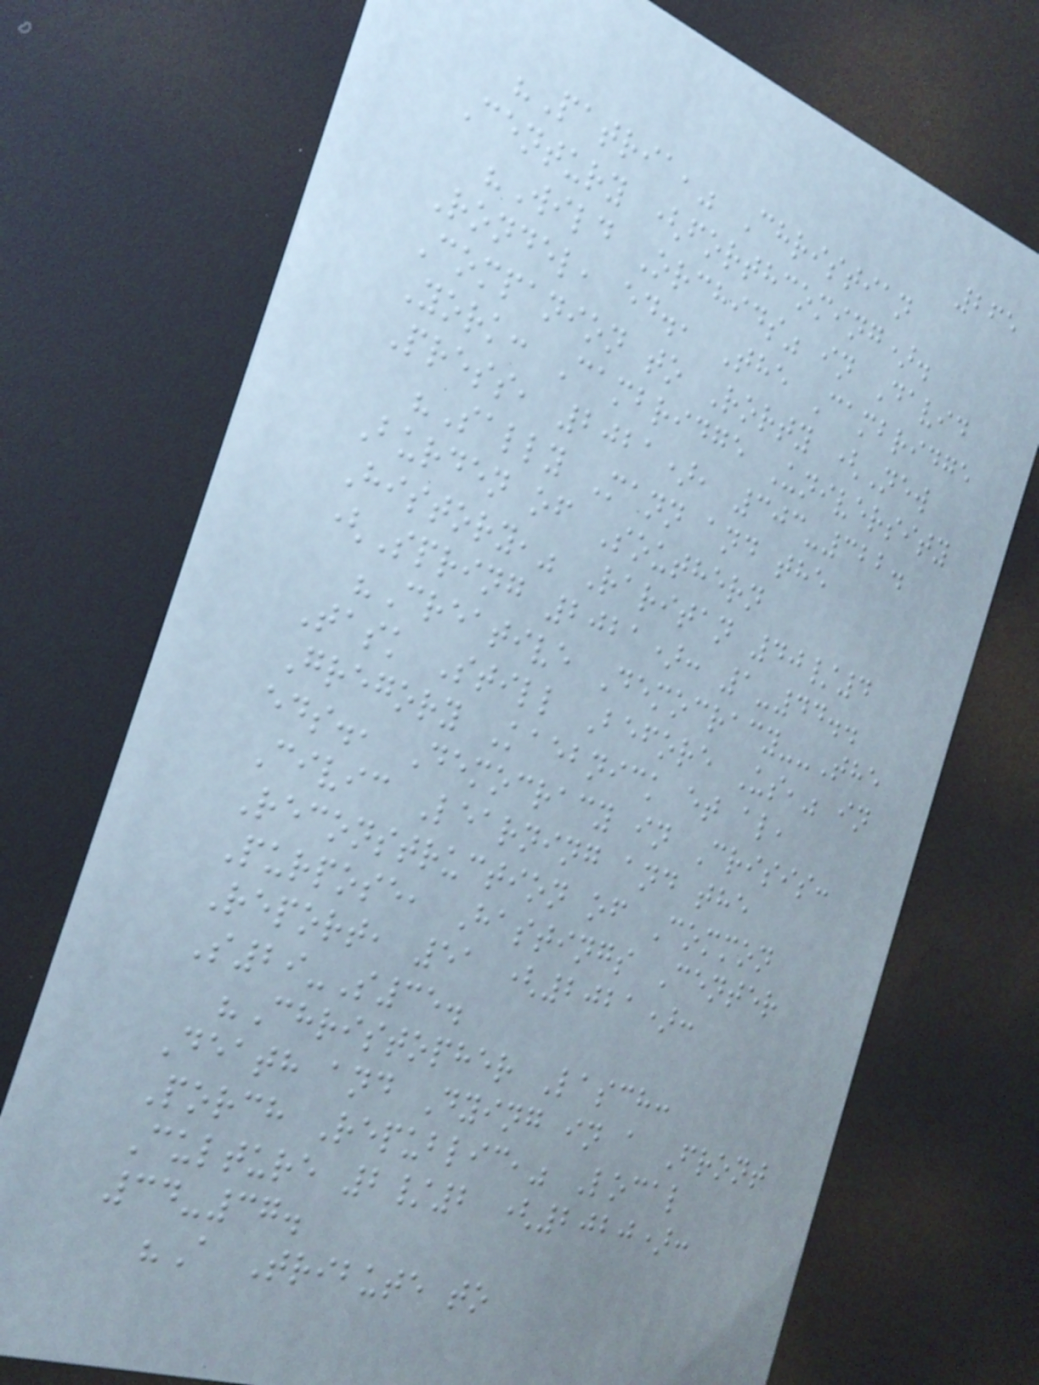265
"Patria," Christian
Century (forthcoming).
"Wild Orchids" in David
Rondel, ed., The Cambridge
Companion to Rorty (New
York: Cambridge University
Press, 2021), 303-322.
"Sally Mann and the
Burden of Southern
History," Raritan 40/4
(Spring 2021): 1-44..
"Creative Democracy--The
Task Still Before Us," in
Gregory Kaebnick et al,
eds., Democracy in Crisis:
Civic Learning and the
Reconstruction of Common
Purpose, Hastings Center
Report, 51 (2021):
S29-S35.
"Christopher Lasch:
Death and Dying in a Front
Porch Republic," Local
Culture 2/2 (2020):
34-37.
"A Tribute to
